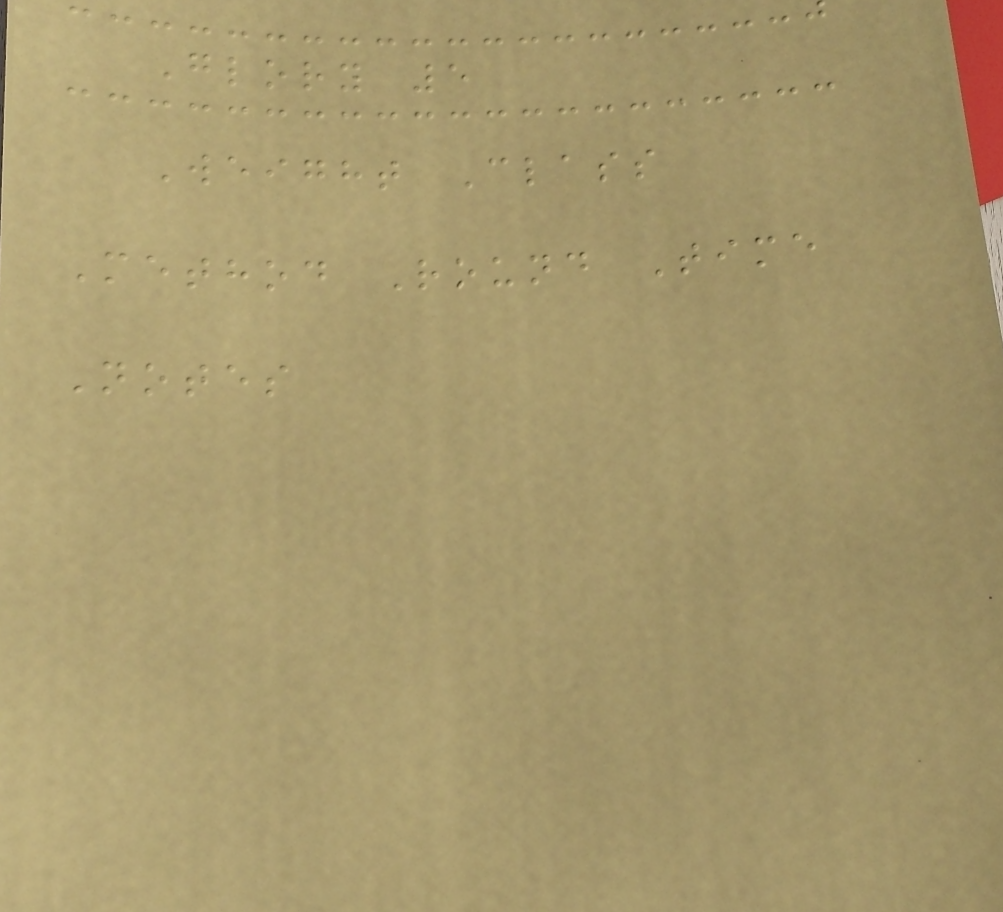Glory 5
Weight Class
Method Round Time
Notes
